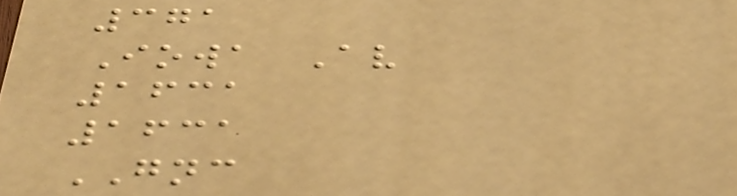371
Iowa Av
1631
1631
GNC
